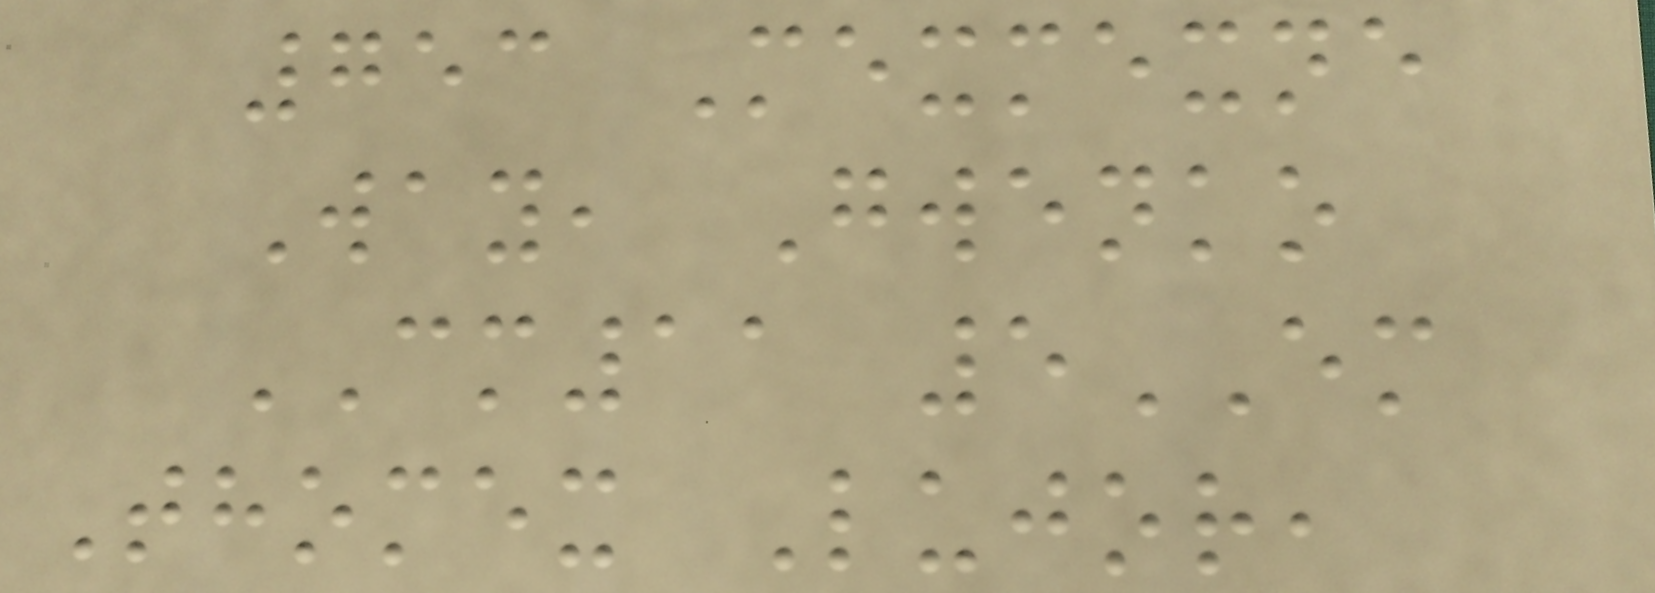753 Mexmexne
Way, Gwenko
CM11 5EM
Thomex Lujor,
